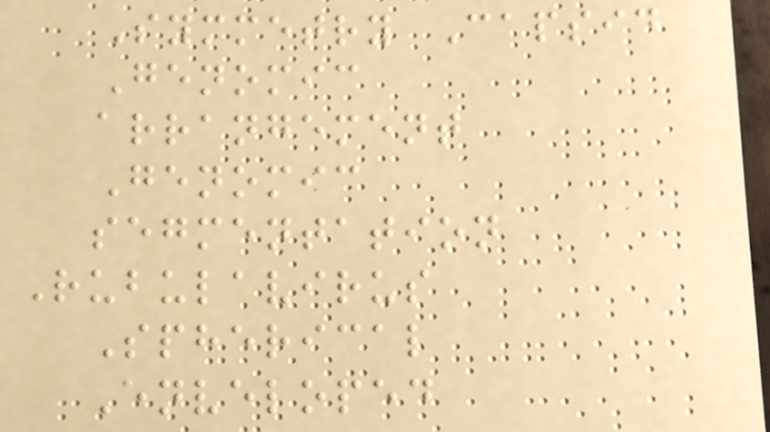Symmetry Capsid
Genomic
arrangement
Genomic
segmentation
Rubulavirus
Spherical
Enveloped
